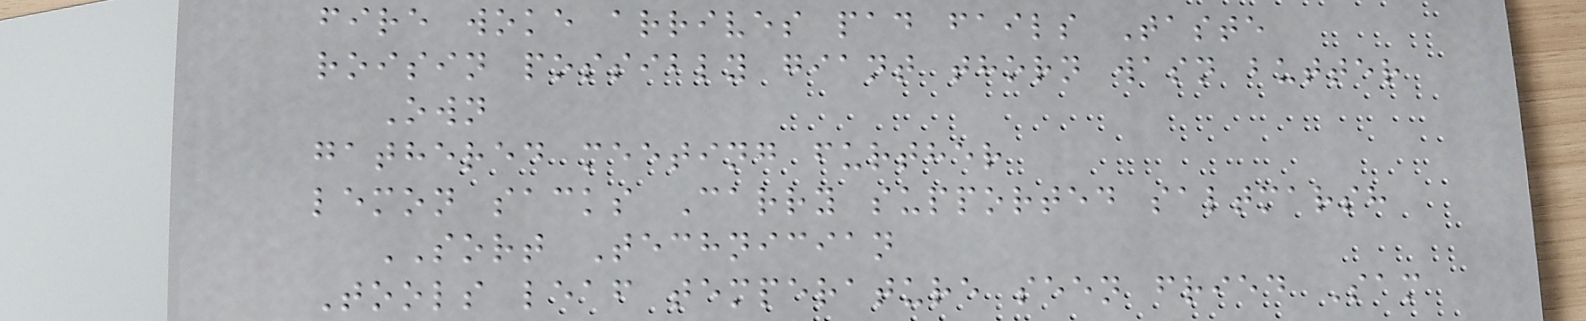fire woke arrives pad fails Taste
roisin possibly giant thorn wasn butter
Own
gathered meeting further
lemon sacks Carry supported saltmarsh
SORT Technician
Tools leaf temperature seen fried Sam
